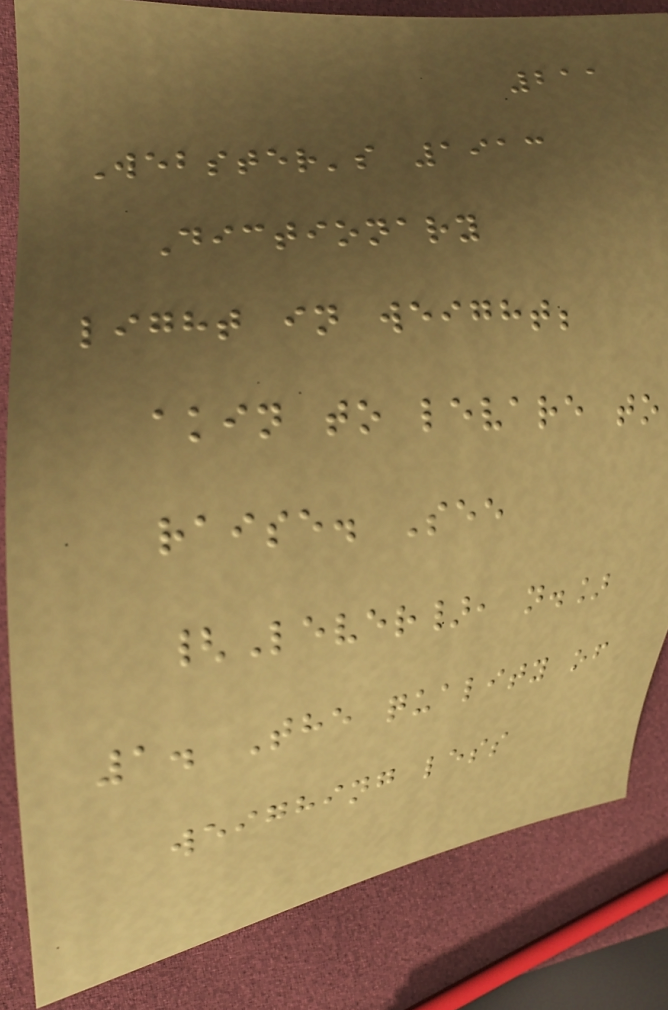211
Webster's 1913
Dictionary
light in weight;
akin to levare to
raise. See
{Lever}, n.]
1. The quality of
weighing less
